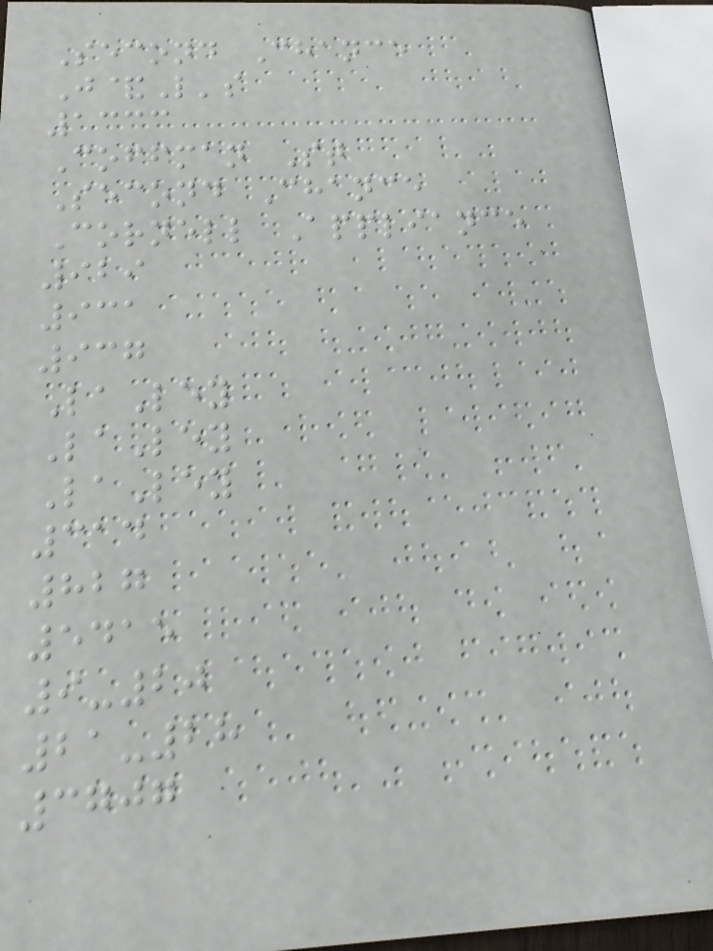Second Chance
J&L's
1333
Coffman St
Second Chance
Cornell Appliance
929
931
937
LaLey
LaLey
LaLey
314
827
5415
9-20
21-28
3707
